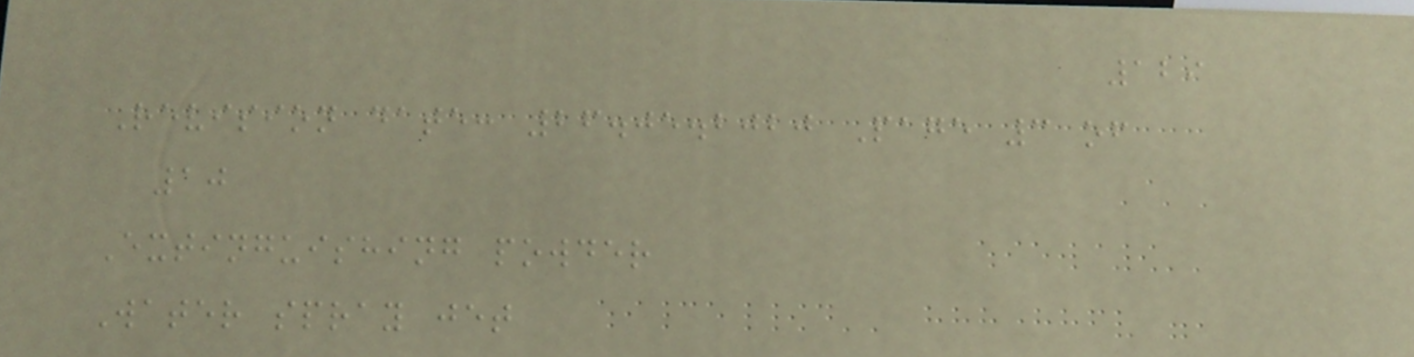129
Revision date: 26.05.2020 Page 3 of
10
Extinguishing powder
Water spray jet
